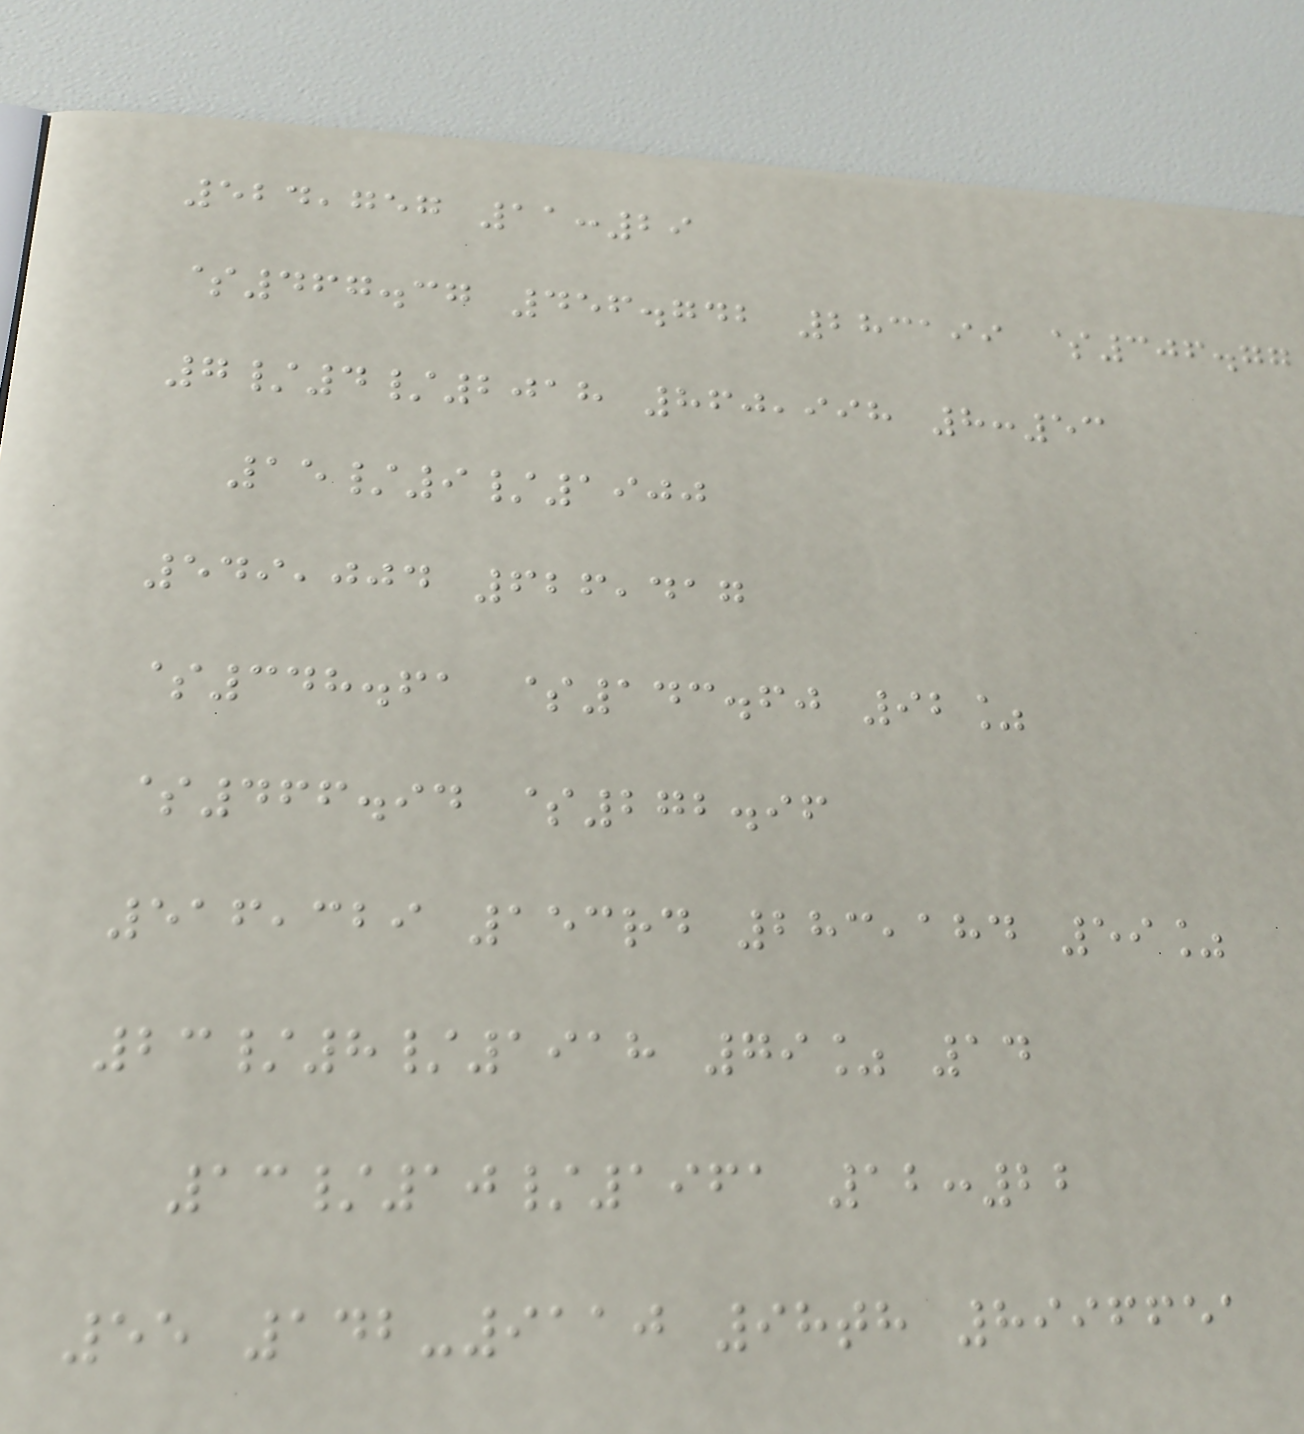524,757 11:29
$467.37 456.742 283199 $306.77
7/4/2018 860,998 8:53
15/9/1900
549,004 626,417
$348.61 $143.60 92%
$466.94 $272.96
516,329 153rd 283,184 59%
23/8/1918 79% 14
13/10/1961 12:22
55 142-9110 98th 8996651
